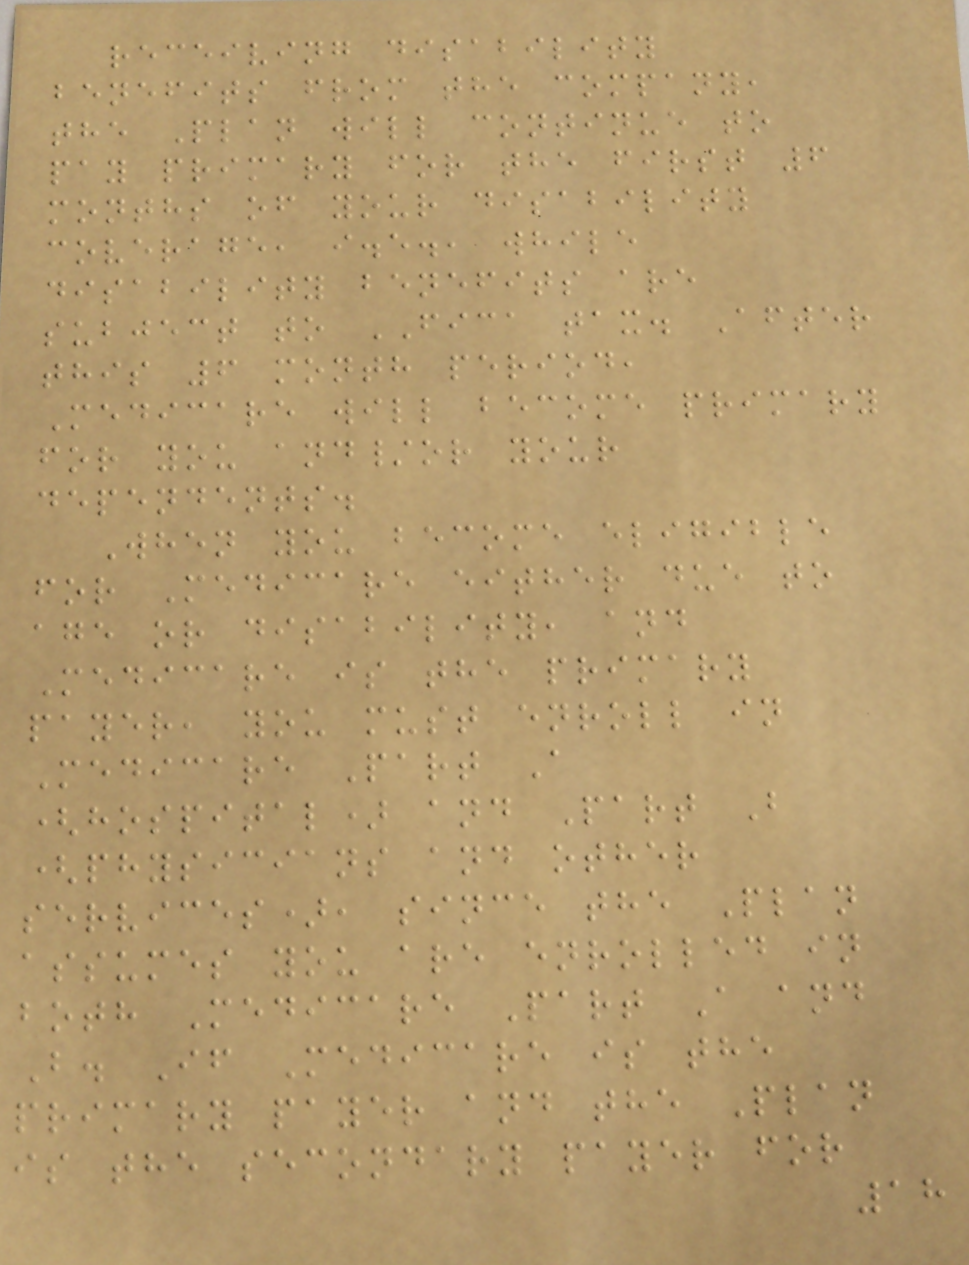receiving disability
benefits from the company,
the Plan will continue to
pay primary for the first 6
months of your disability
coverage, i.e., while
disability benefits are
subject to FICA tax. After
this 6 month period,
Medicare will become primary
for you and/or your
dependents.
When you become eligible
for Medicare either due to
age or disability, and
Medicare is the primary
payer, you must enroll in
Medicare Part A
(hospital) and Part B
(physicians and other
services), since the Plan
assumes you are enrolled in
both Medicare Part A and
B. If Medicare is the
primary payer and the Plan
is the secondary payer for
18
